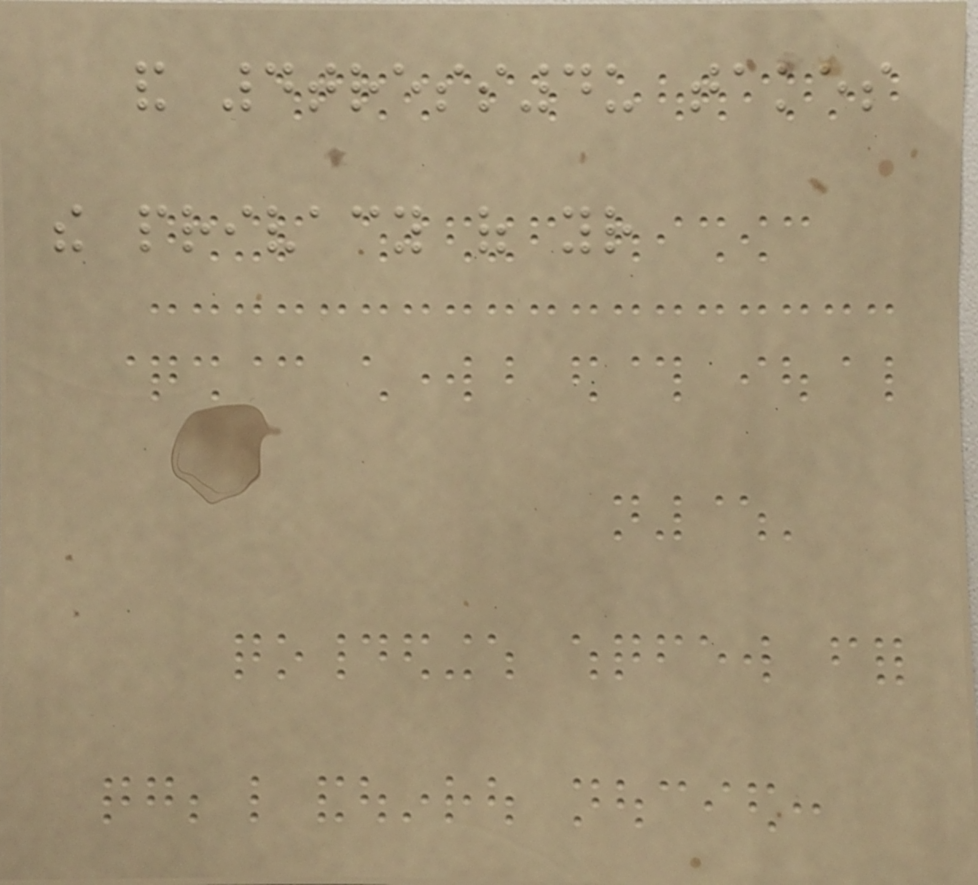and 4tress4u takes
the privacy of your
